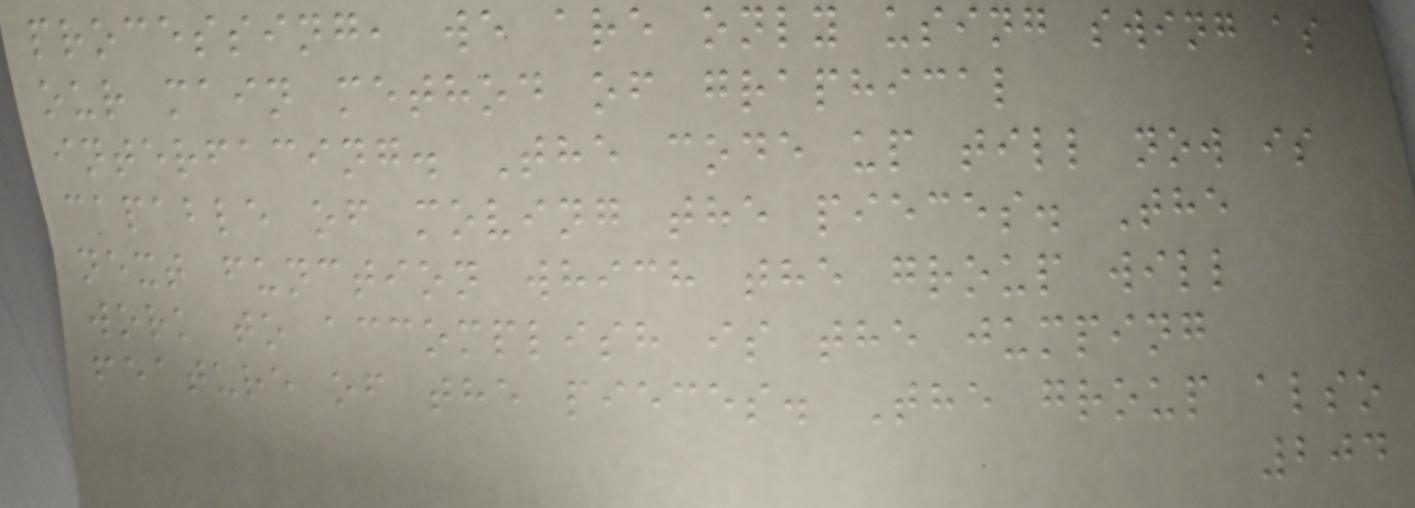processing, we are only using swing as
our main method of graphical
interfacing. The code up till now is
capable of moving the pieces. The
next function which the group will
work to accomplish is the jumping
feature of the pieces. The group also
204
